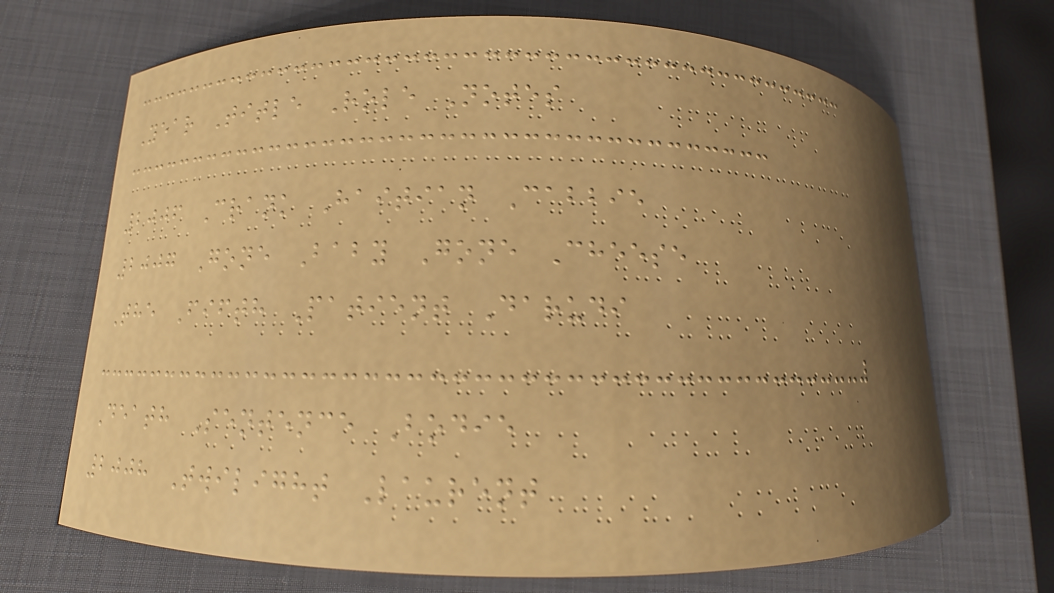Year Title Role Notes
2006 Crank Haitian Cabbie
2007 Gone Baby Gone Cheese
The Fifth Patient Darudi
Death Sentence Bodie
2008 Twilight Laurent
